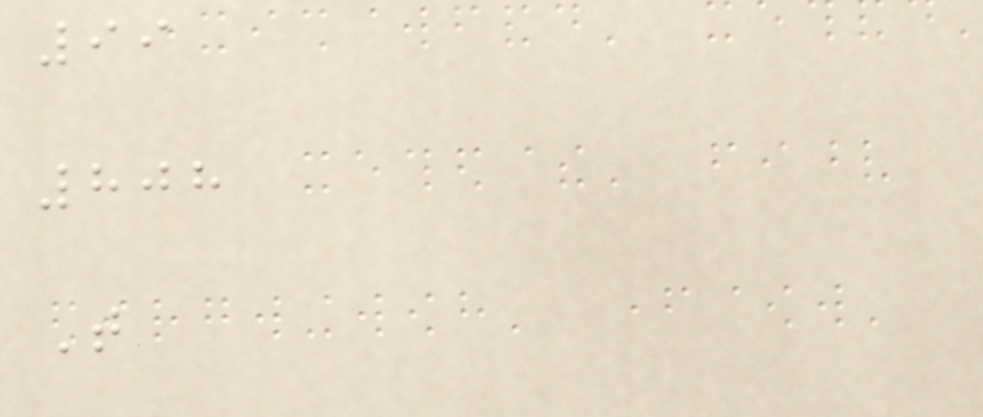99
808
T
